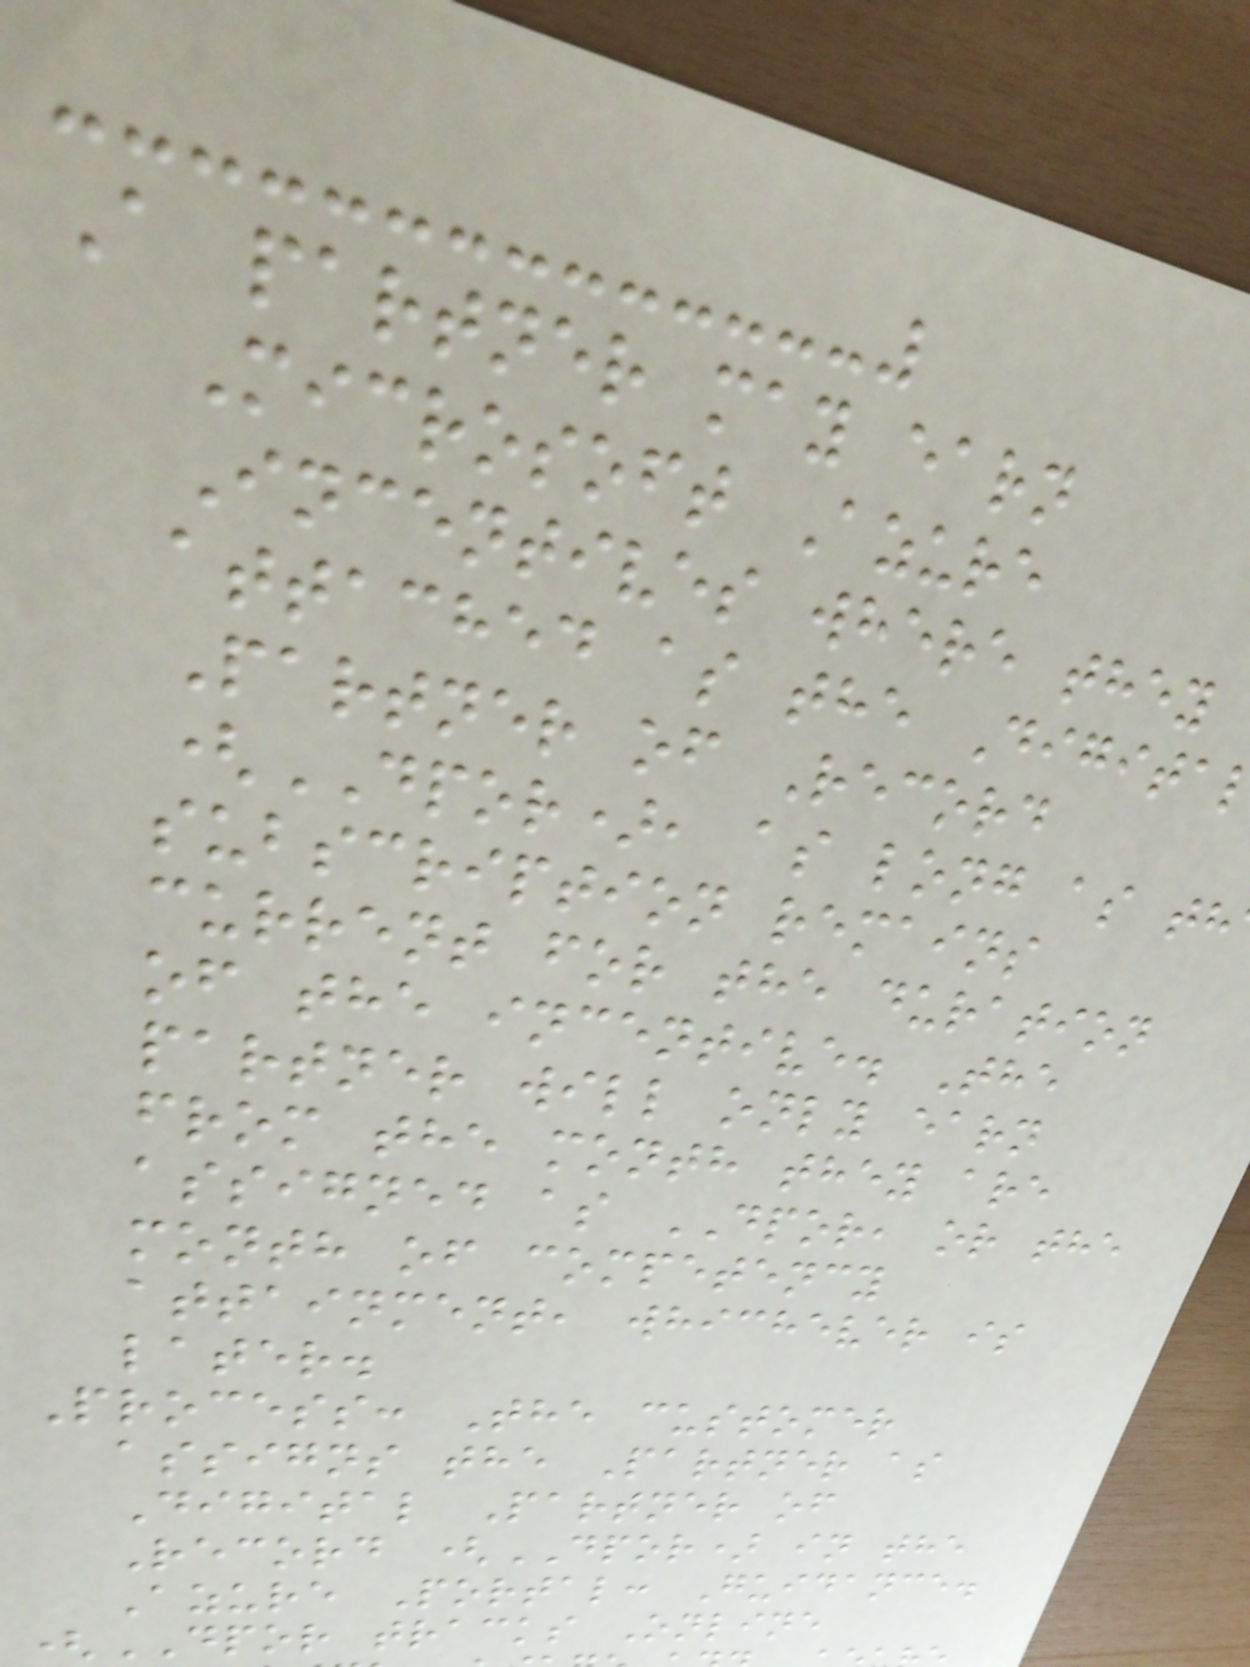A partner may earn
Microsoft Azure
Incentives where they
attached as the Digita
Partner of Record
(DPOR), as long as th
subscription remains
current for the duration
of the incentive. The
partner will only earn
from the month they are
assigned as DPOR, or the
month of competency
attainment, whichever is
later.
Process: The customer
assigns the Partner as
Digital Partner of
Record (DPOR) in the
Azure Portal: Guidance.
(DPOR tracks Online
